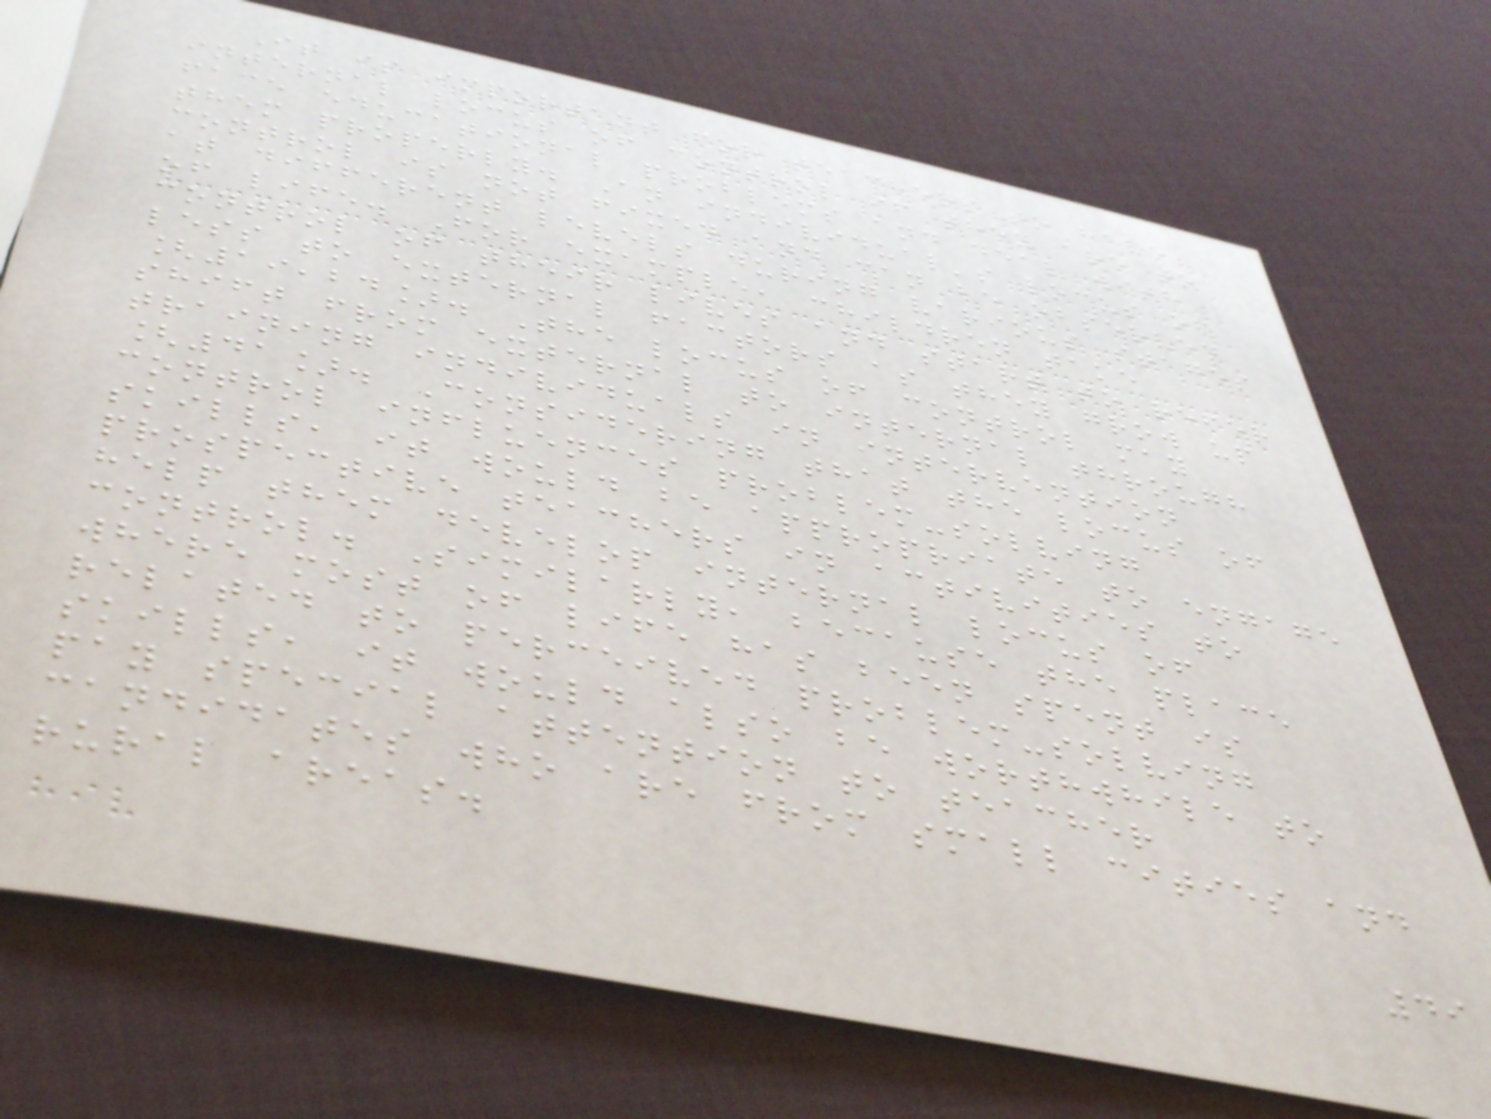It is important for teachers to have
internal locus of control if they are to
face educational problems and deal with
them properly. An individual's locus of
control is not fixed and can be observed
at different levels during various stages
of life. For example, children take
control of their lives and start to refer
less to external factors as they grow up
[19,24]. The locus of control may
shift from external to internal through
training individuals in intervention
[41]. Considering that the locus of
control influences problem-solving
skills, it would be appropriate to engage
prospective teachers in activities to
help them develop internal locus of
control. Similarly, because the place
where most of life has been spent is
related to perceived problem-solving
skills, it would also be worthwhile to
pay special attention to teacher
candidates who are from small cities and
rural areas.
49
